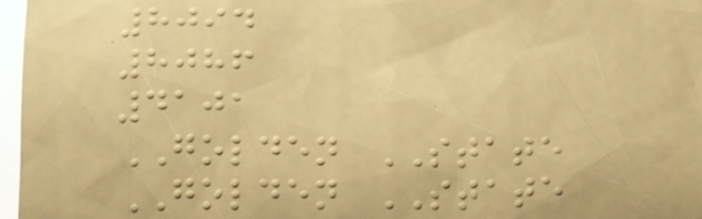8094
8086
4101
GOLDEN STATE
GOLDEN STATE
